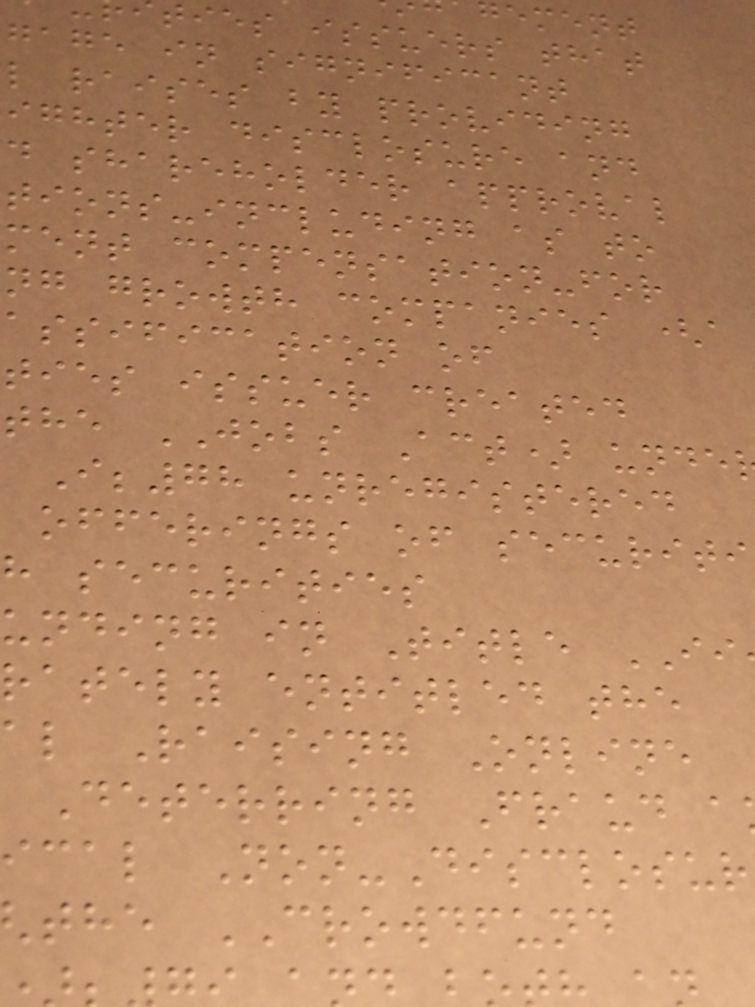ties issuers that
gage in significant
l raises by providing
ighter disclosure and
d shareholder approval
tions-including as to
ment compensation-for
ng growth companies (a
assification of
ties issuer created
the JOBS Act) unde
I;78 unregistered
offerings of securiti
h securities
unding in Title II
rately entitled the
al Raising Online
Deterring Fraud a
cal Non-Disclosur
the CROWDFUND
